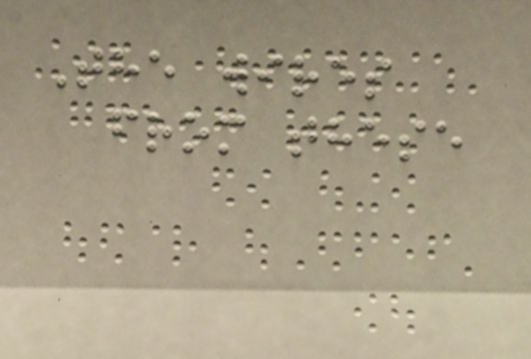The wires
from these
